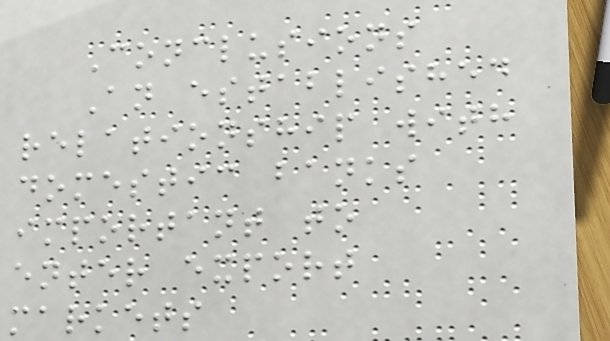Conclusions
An established
relationship with
domestic banks
important to
enter export
markets
